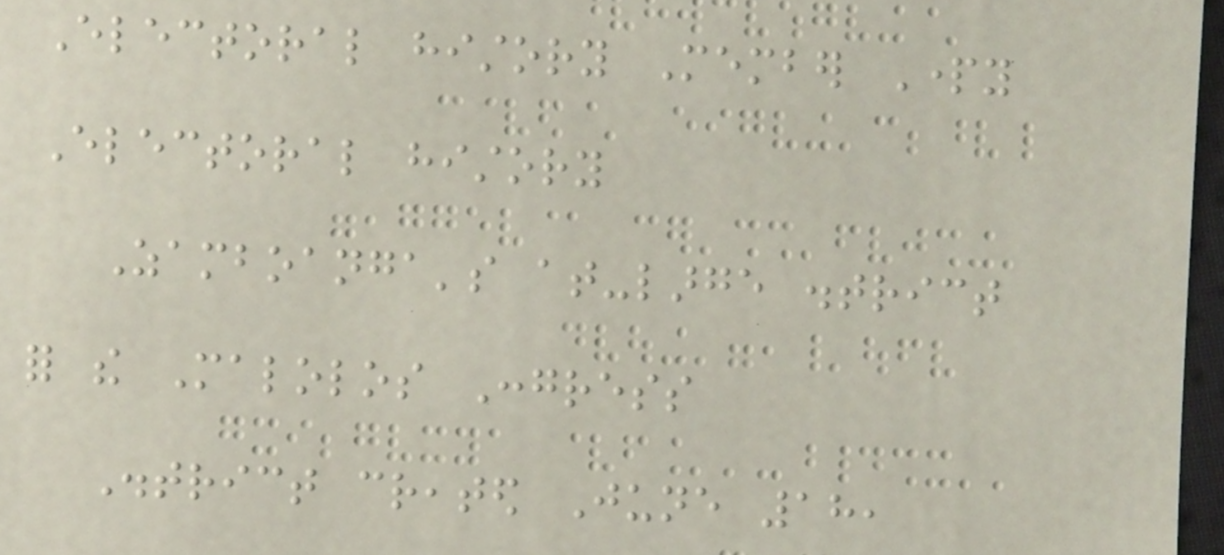Electoral history Member Party
Electoral history
Zamboanga's at-large district
for the Malolos Congress
District created June 18,
